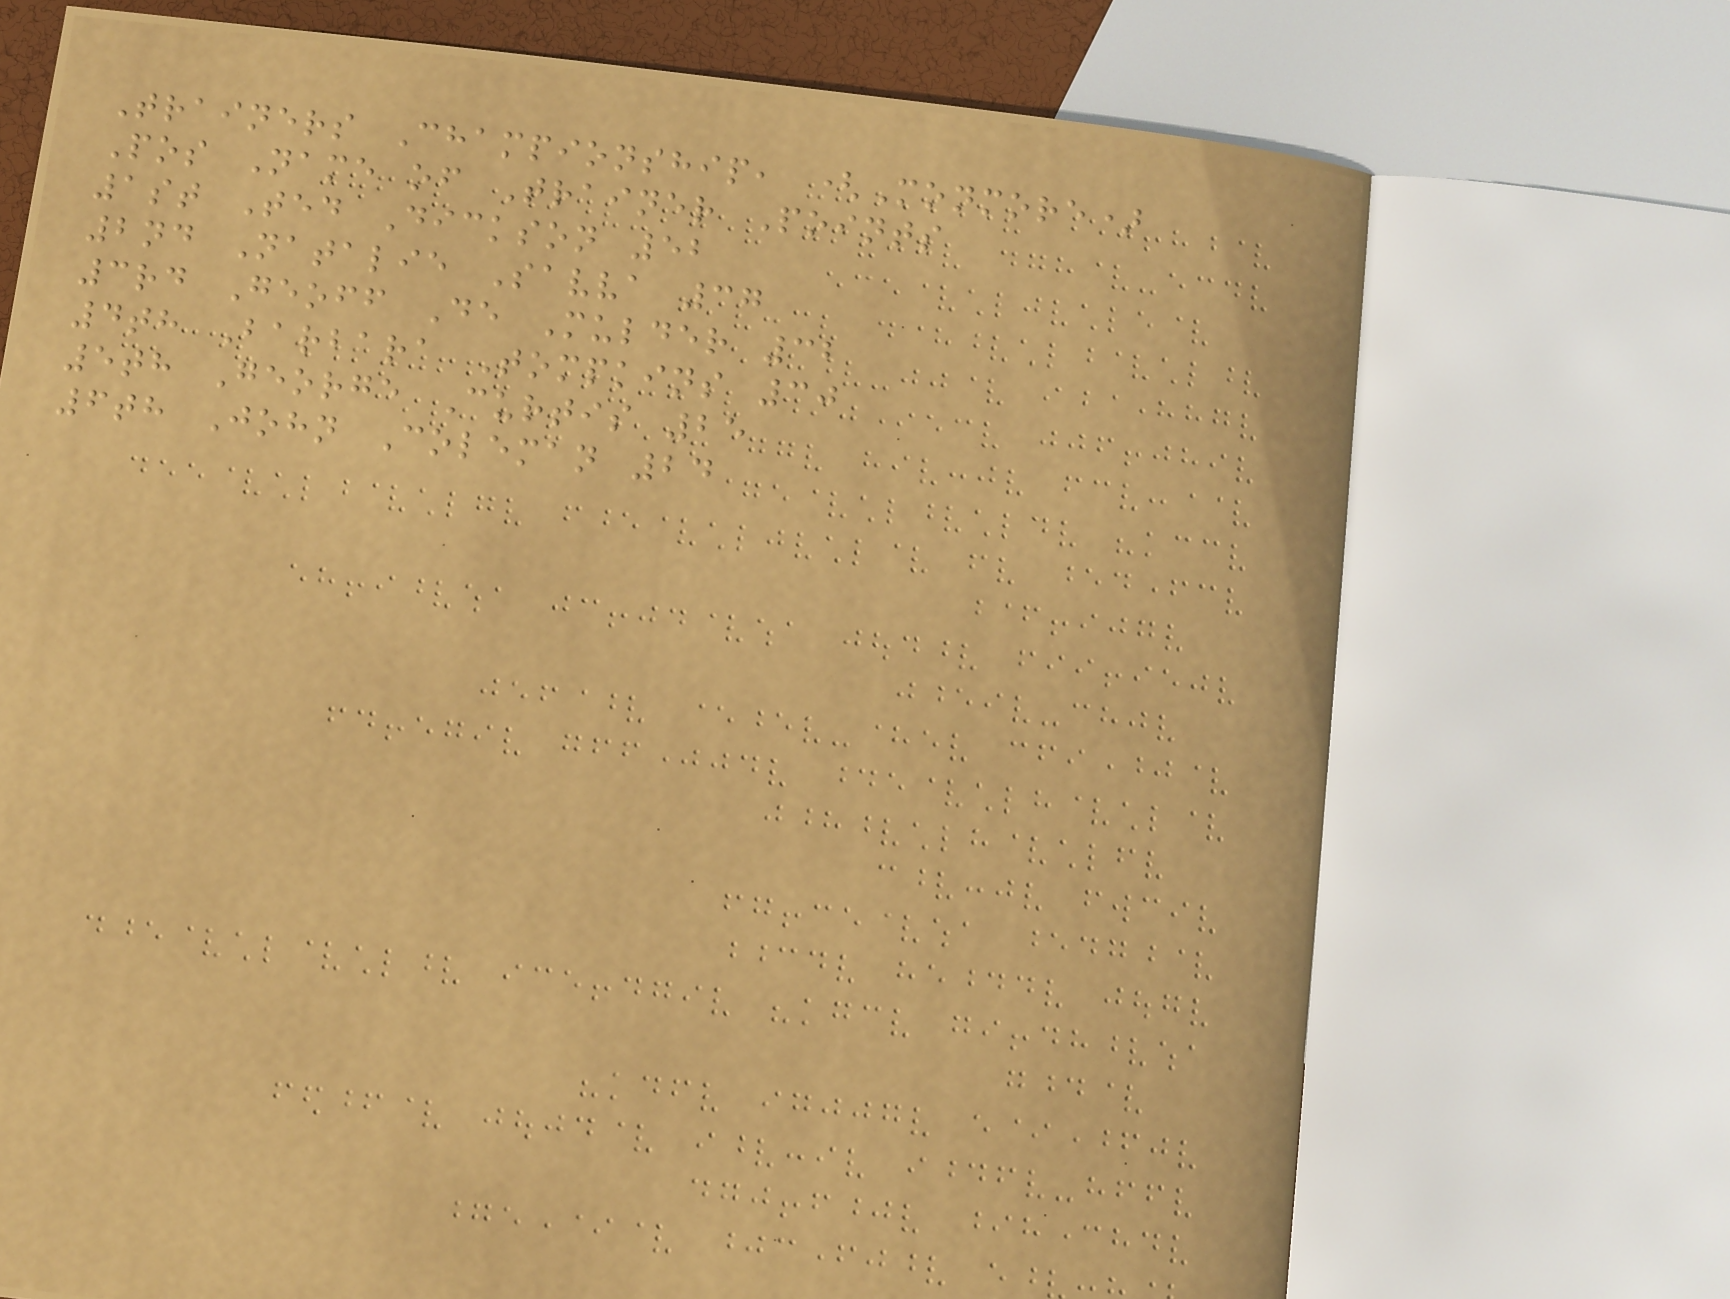Trainers Championship, (Monmore)
Pos Name of Trainer Points
1st Ted Dickson 52
2nd Natalie Savva 37
3rd Geoff De Mulder 32
4th Barbara Tompkins 30
5th George Curtis 25
6th John Coleman 24
